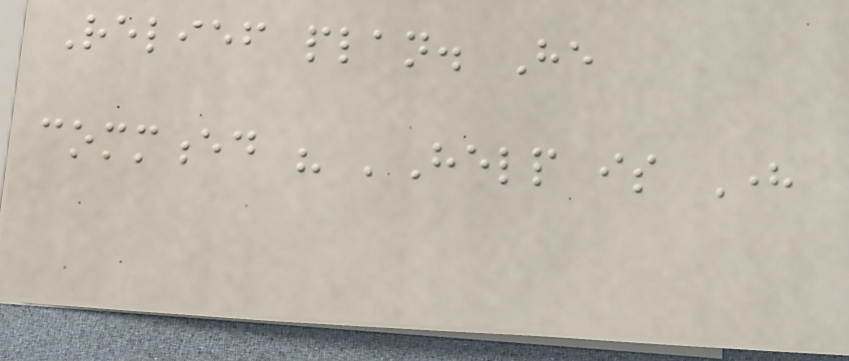Relief plan. He
commenced his 'Help is Here
